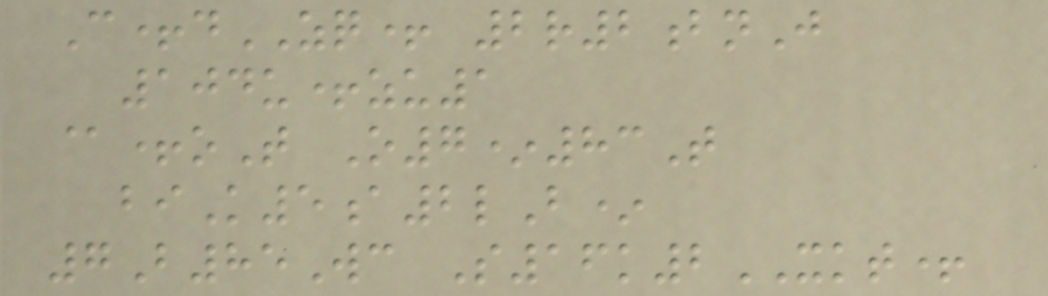C+dZQ+ 2r2bnJ
104u+zu1
@+oT O7*83T
biK5a2lB*
7B85Wc S16k2XKT+
